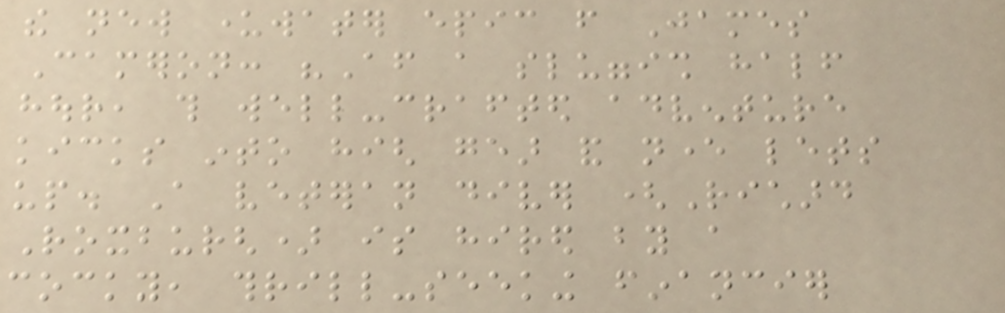the new underwater epic from James
Cameron: "After a sluggish half
hour, this well-crafted adventure
kicks into high gear and never lets
up. A veteran diver (Richard
Roxburgh) is hired by a
cocky, thrill-seeking financier
